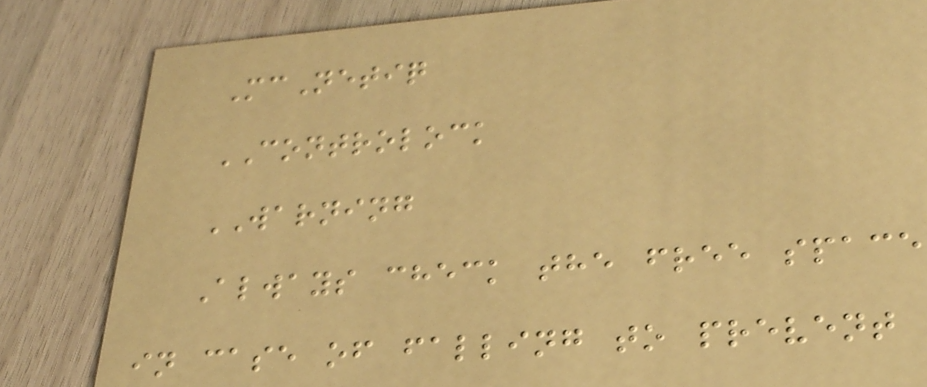McNetiq
CONTROLOCK
WARNING
Always check the free space
in case of falling to prevent
